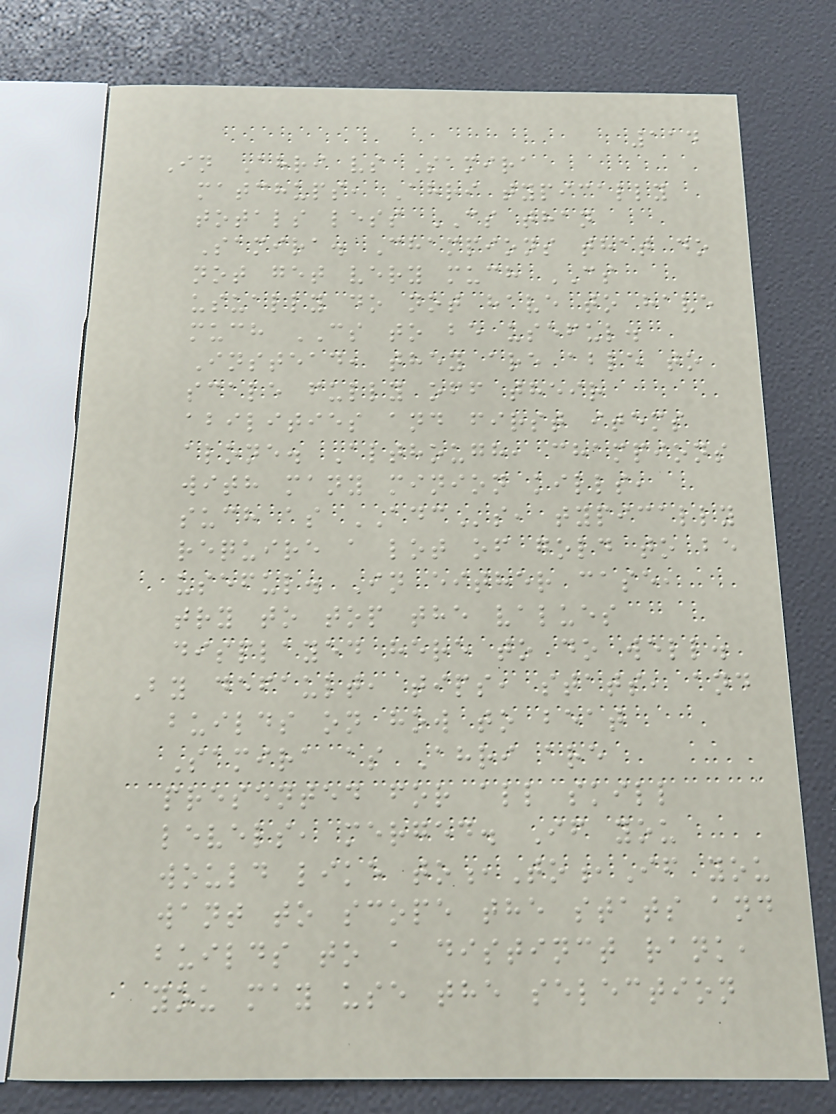114
In Ahri vs Samira
matchups, Ahri typically
totals less CS than
Samira. Champions that do
not get very much CS
usually do not have to have
much CS to be useful.
Instead, they are able to
scale fully off their
abilities and first items
alone. Although, champions
with many minion kills,
such as ADCs, typically
require a lot of gold to be
useful. In either case,
try to top the values
displayed here to do well.
By default, tips, stats, and
builds on how to beat
Samira as Ahri are
presented for all skill
levels, merged. If you
would like to,To,If you
want to scope the stats and
builds to a distinct rank,
you may use the selection
